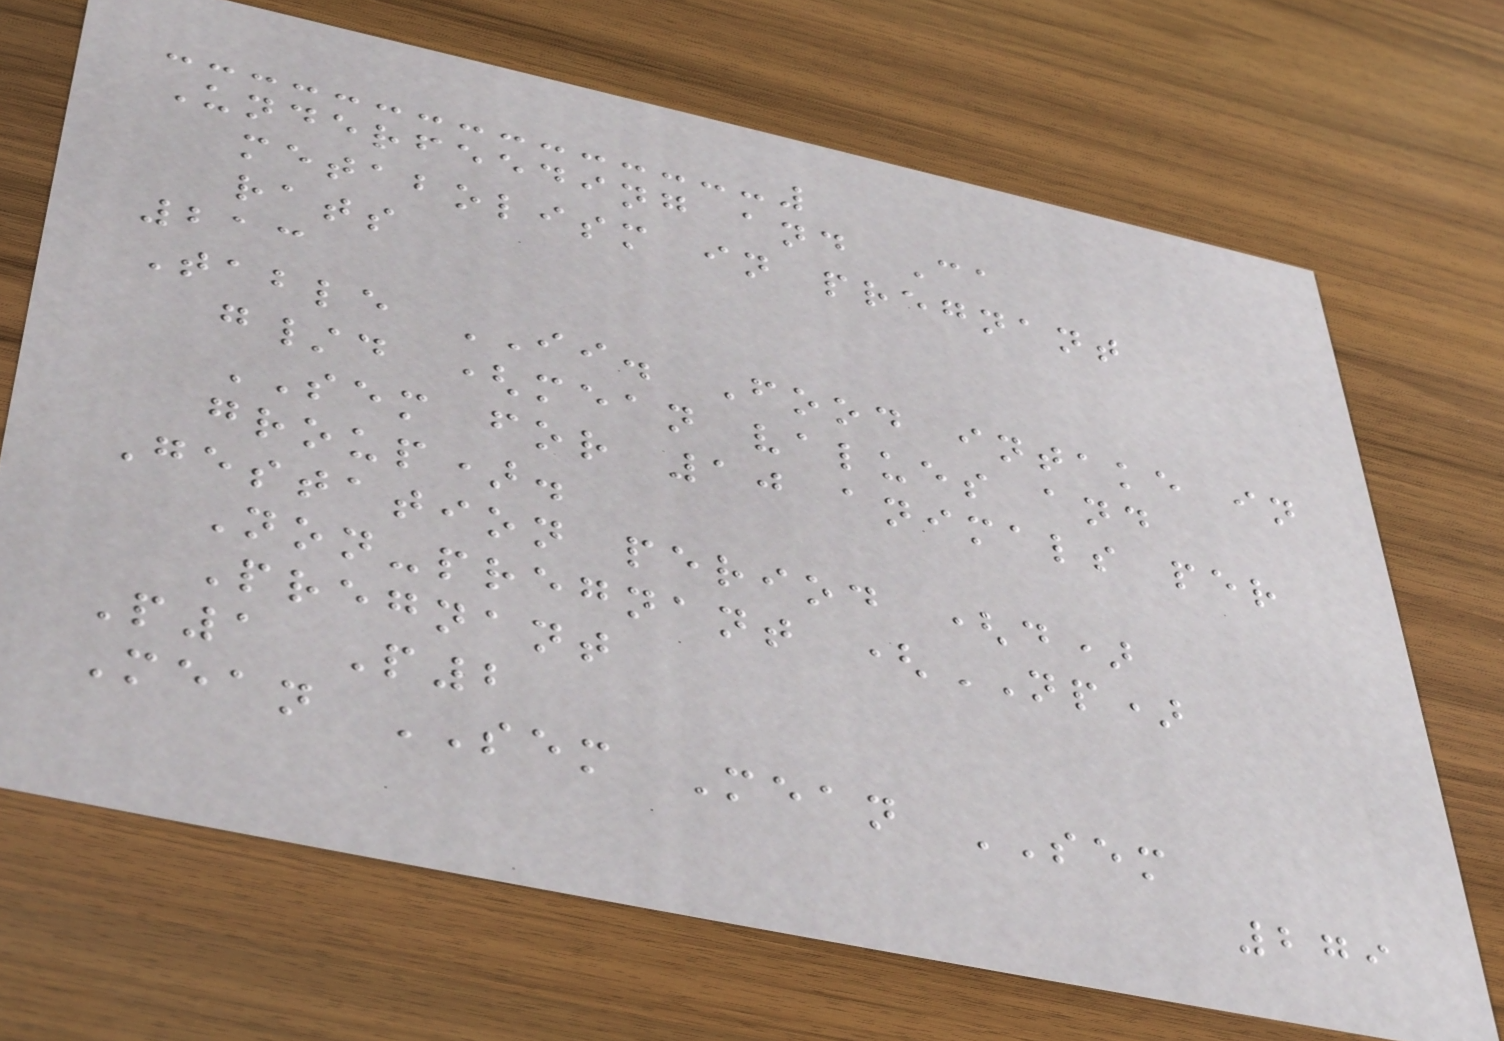Underfeeding and Ca
metabolism in pregnant
rats
213
Table II. Food intake in
g/d (mean values and
SEM for 10 animals per
group).
Gestation period (d)
Non-pregnant (NP)
Pregnant
P1 P2
Mean SEM Mean SEM
279
